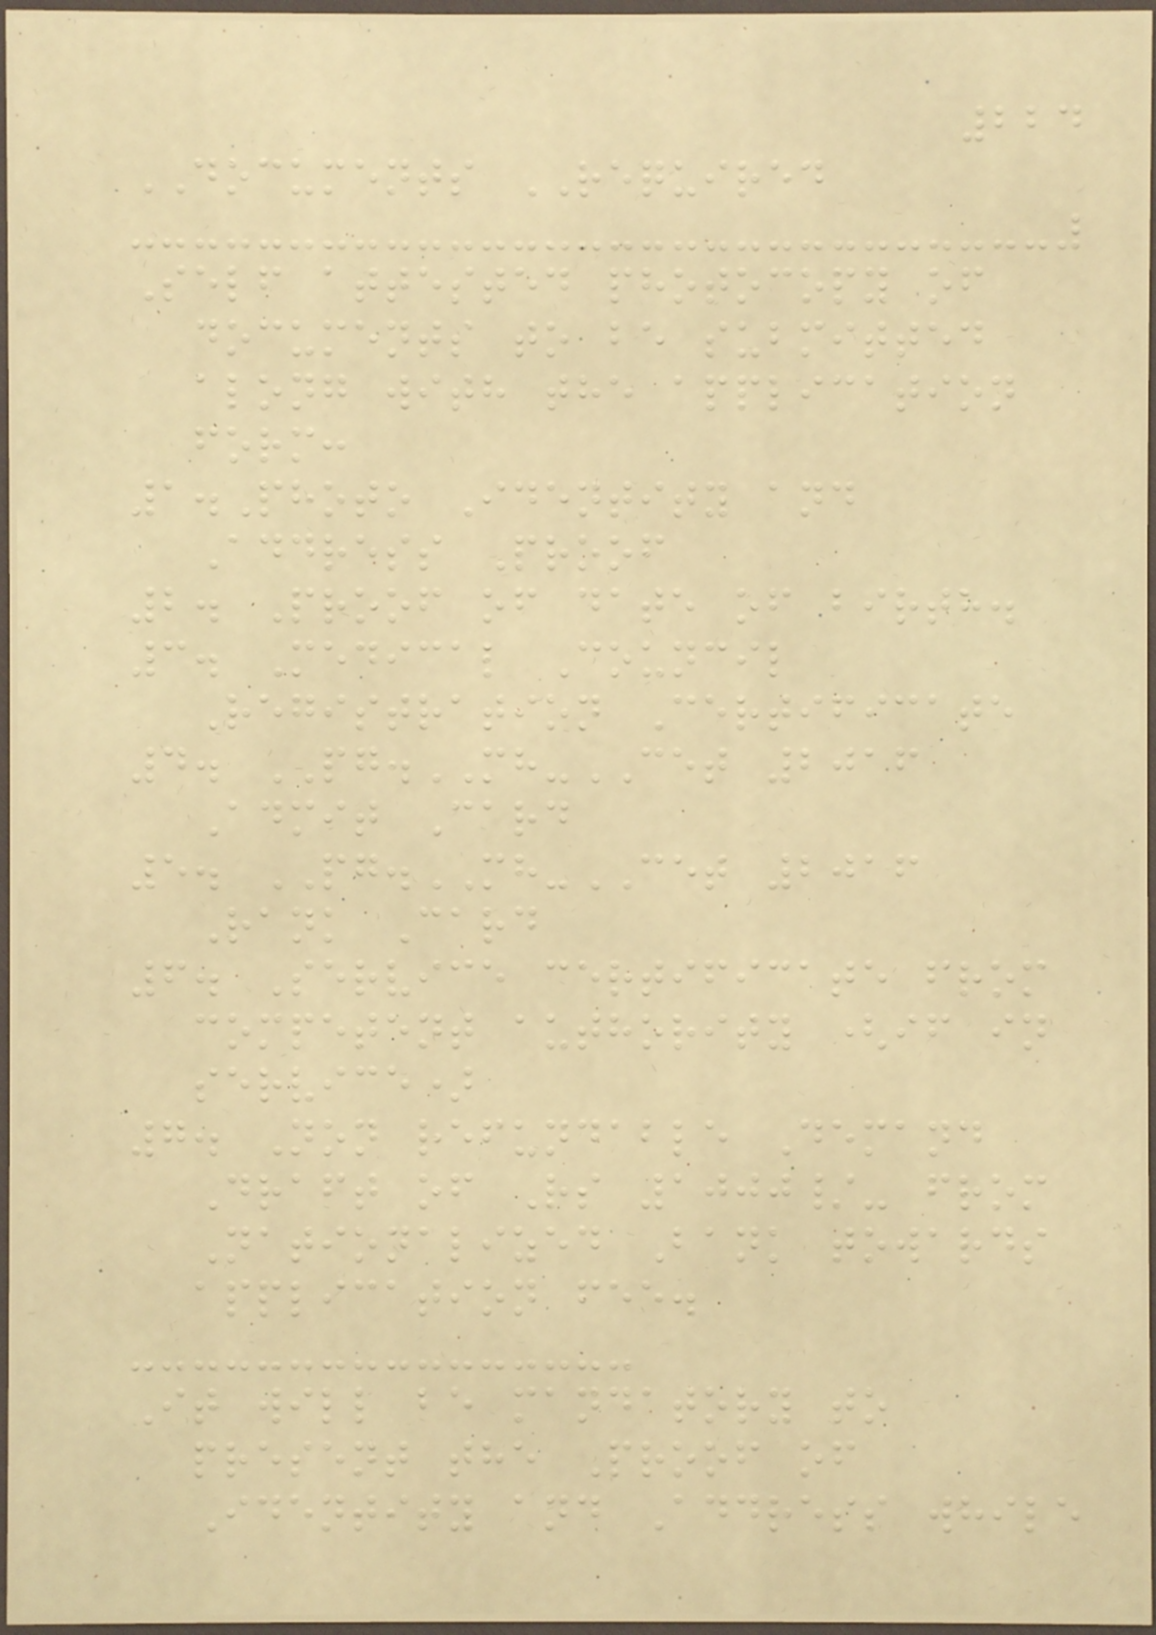224
DOCUMENTS REQUIRED
Self attested photocopy of
documents to be submitted
along with the application
form:
1.Photo Identity and
Address Proof
2. Proof of date of birth.
3. Medical Council
Registration Certificate
4. PG.MH-CET 2016
Admit Card
5. PG.MH-CET 2016
Rank Card
6. Service certificate from
competent authority (if in
service)
7. Non refundable Demand
Draft of Rs 1000/- from
Nationalized Bank towards
application fee.
It will be mandatory to
present the Proof of
Identity and Address while
